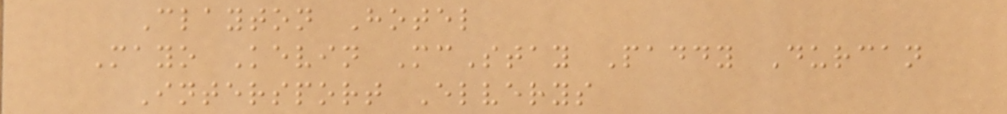Clayton Hotel
Mayo Kevin McStay Paddy Durcan
Intersport Elverys
